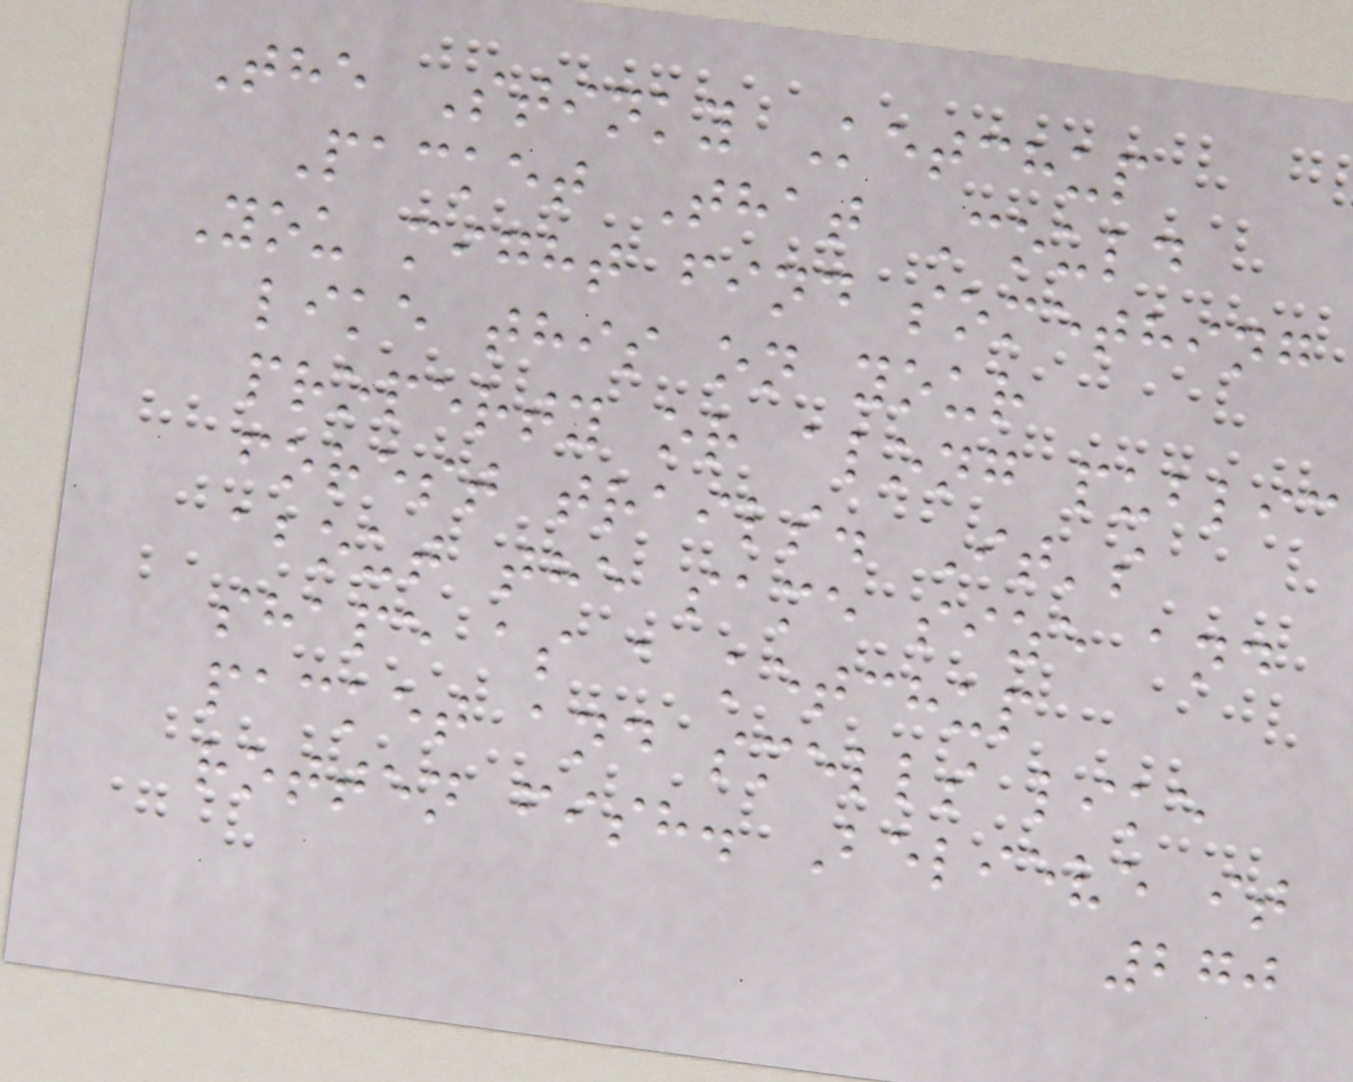The Stinky Ketchup
Packet That Could
You might find something
like this on your
property or along public
forest trails. It's
about the same size and
shape as a ketchup
packet and smells like
rotten fish. Believe it
270
